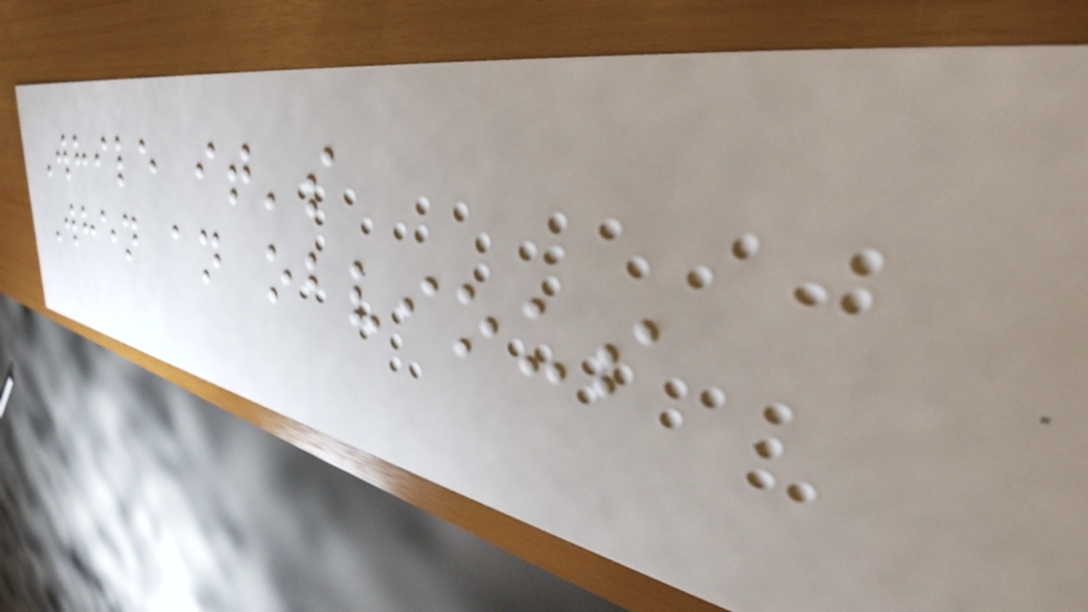While it's
When an obvious
